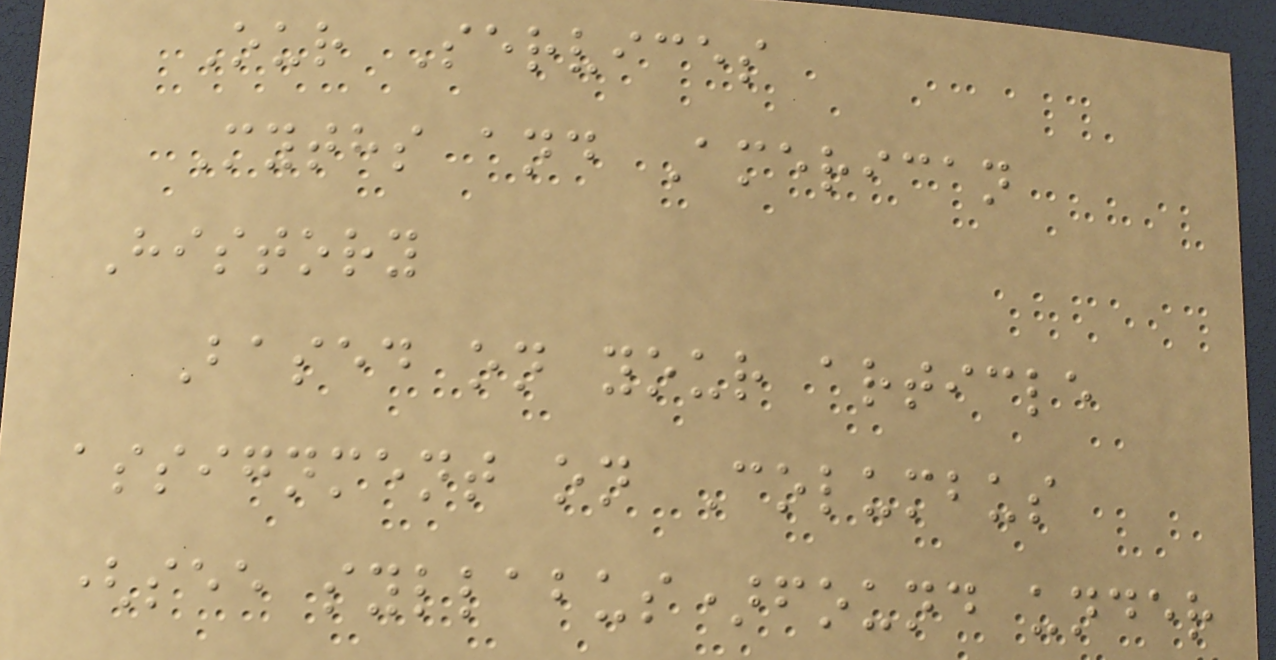Our Services
Myths and American
History
Based on your article
assignment on Columbus
(see syllabus)found under
